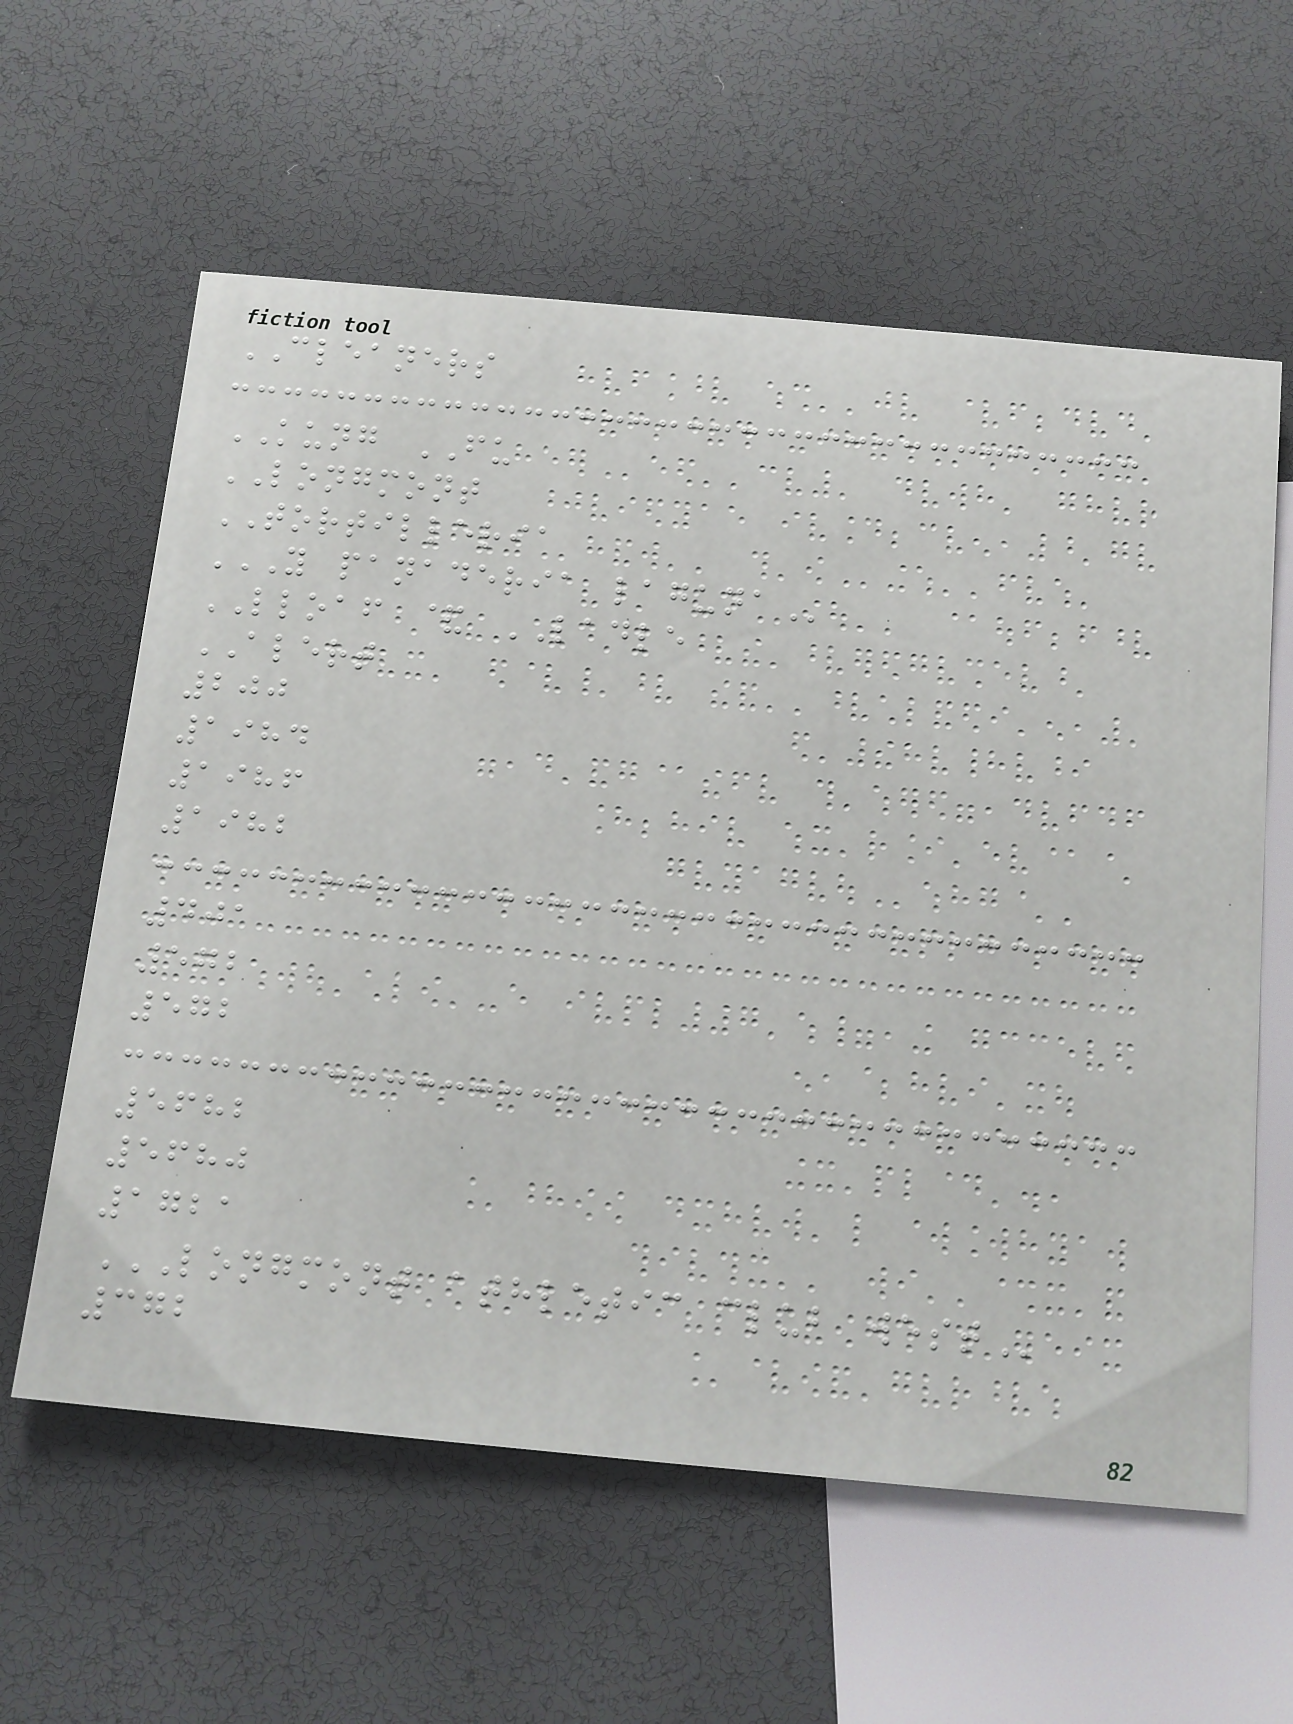CLEANERS
KUNG FU
LONGMONT
TORTILLERIA
Y PANADERIA LAGUNA
LLOAF & LADLE
ALERT
200
1984
1986
1982
401
572
572
5682
5680
1721
LONGMONT ATHLETIC CLUB WEST
372
